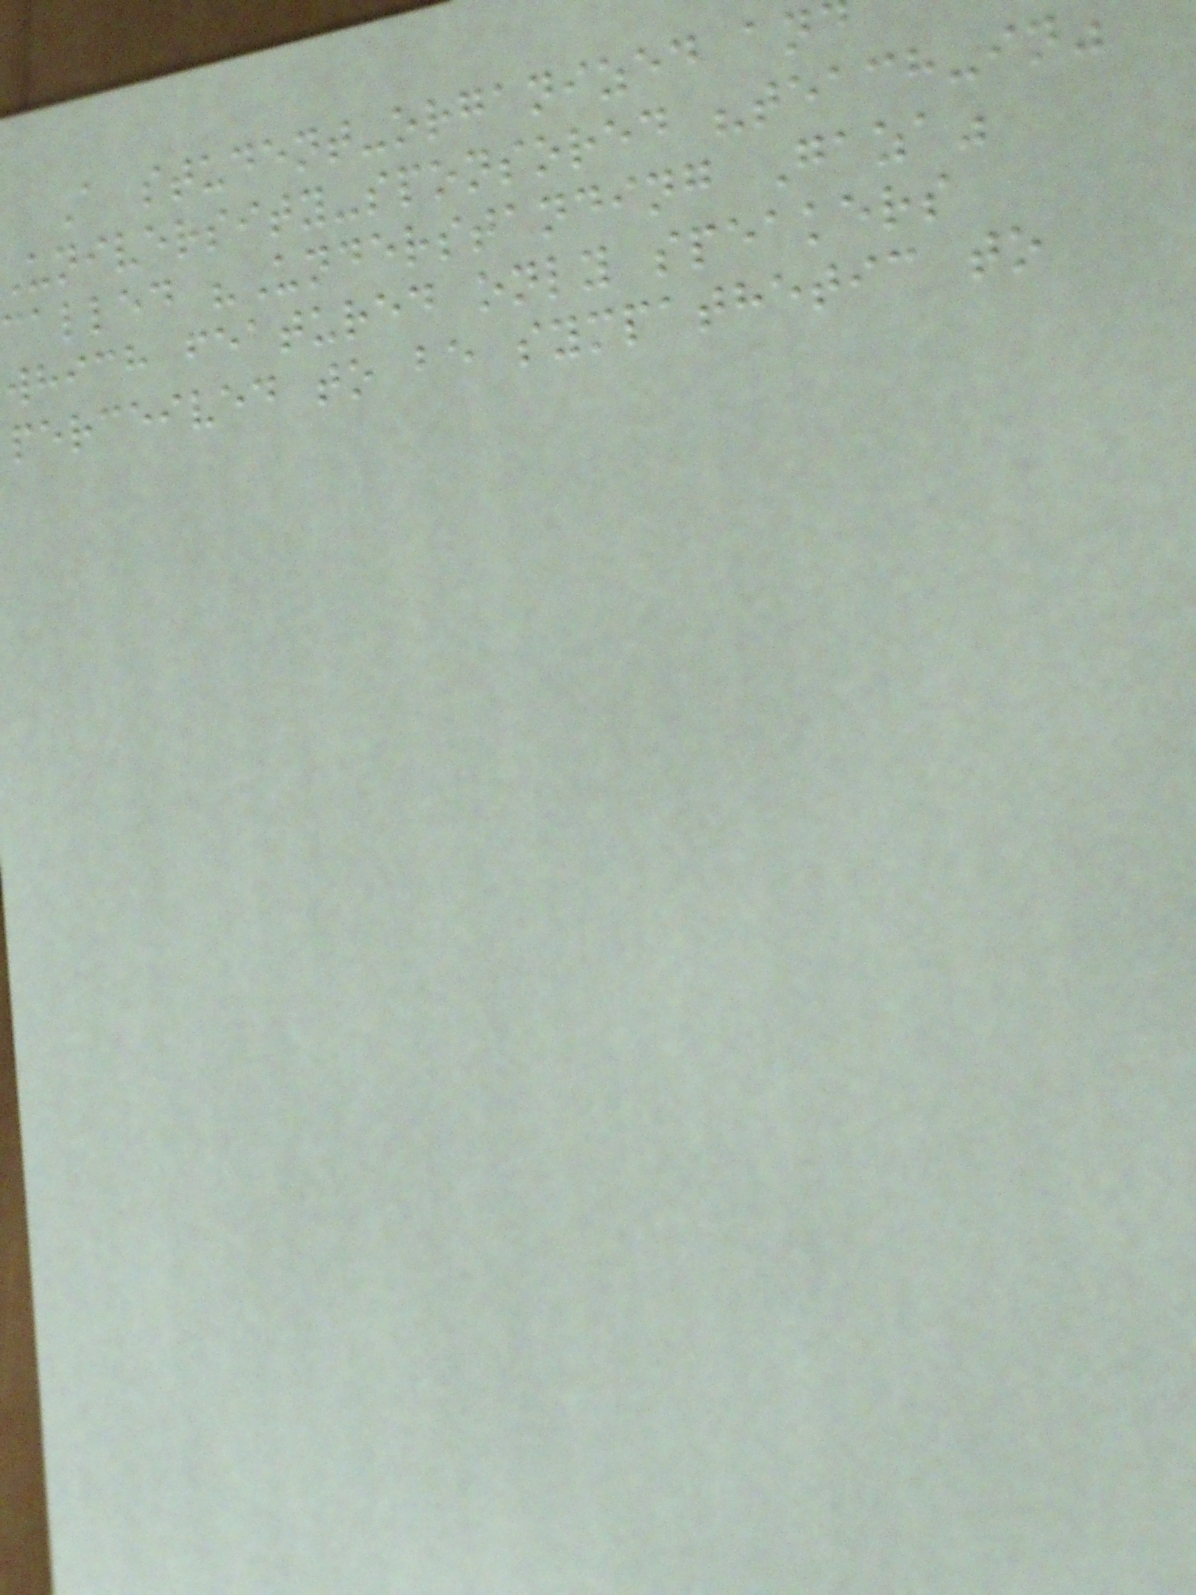A student-organized an
university-sponsored "teach-in"
called "Understanding Gaza"
which featured only speakers
perceived to be sympathetic to
